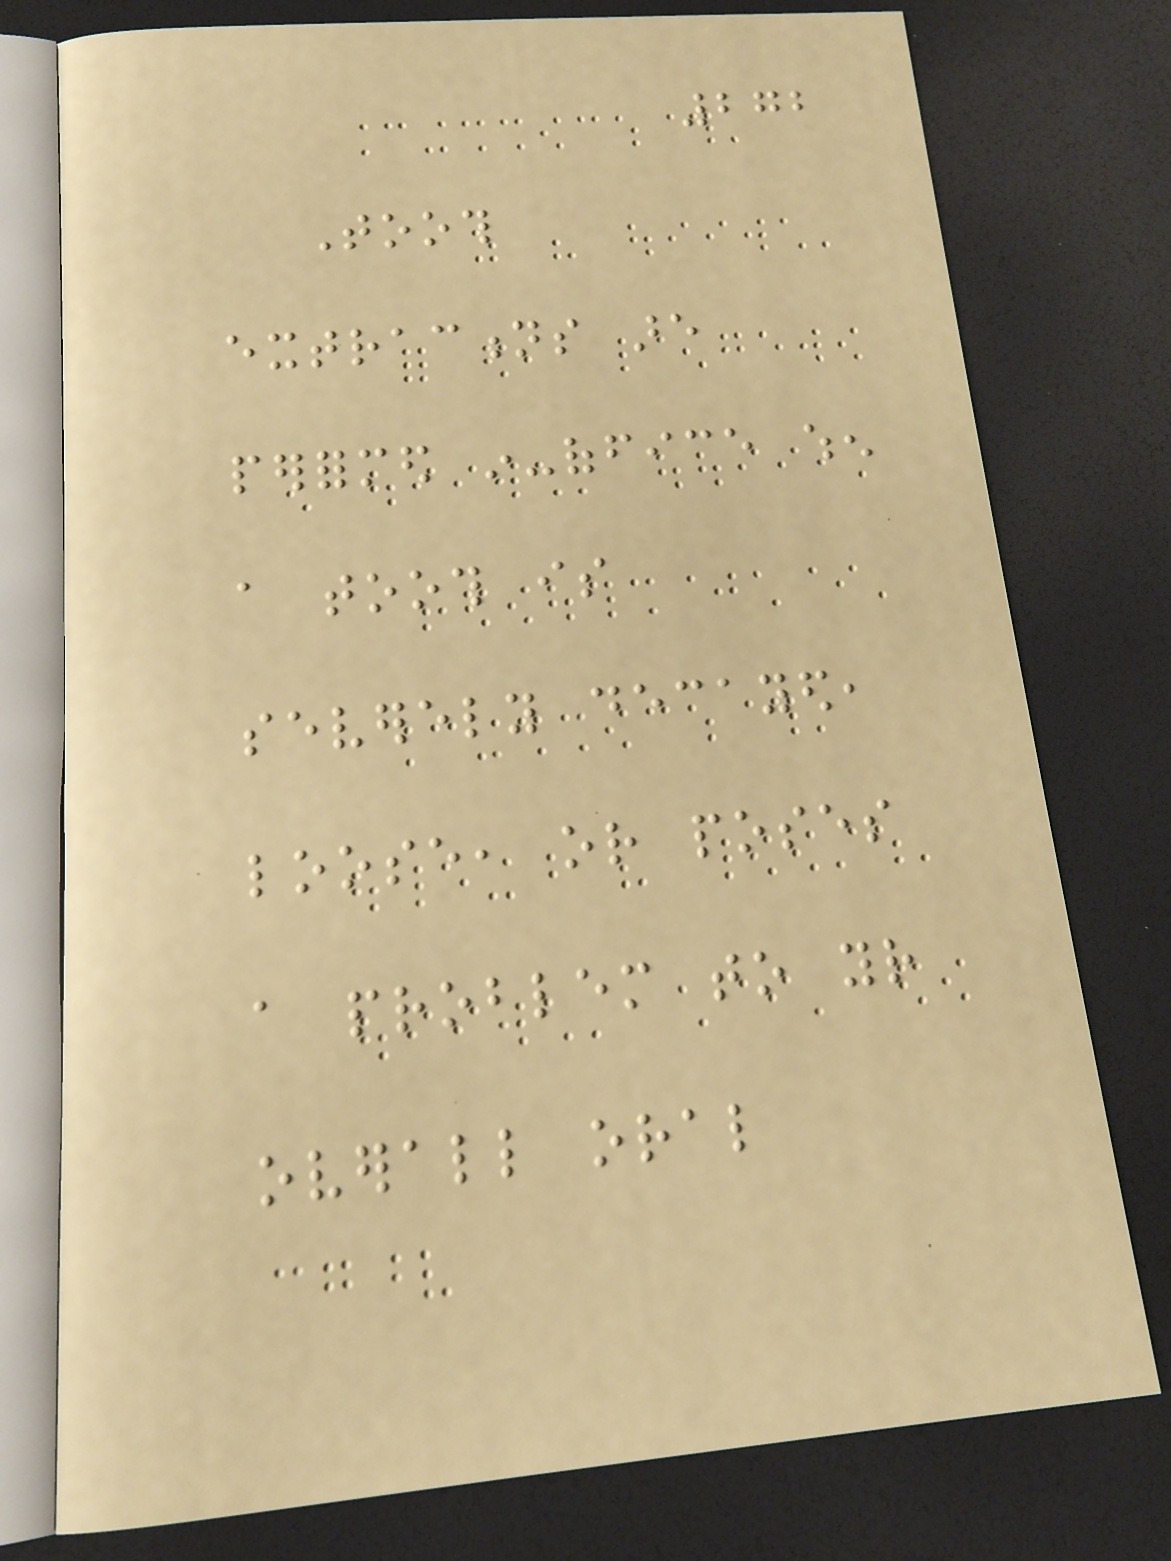272
Tooth
extractions are
performed in-office when
a tooth is
severely decayed,
loose, or poses
a problem to your
overall oral
